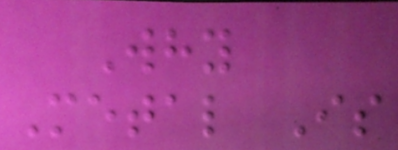Why
Metal Is
